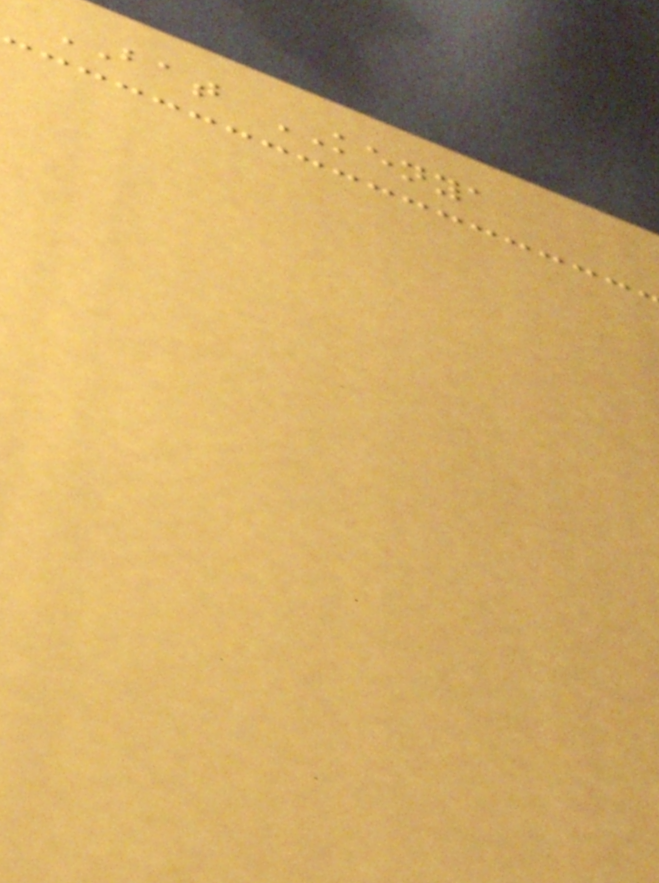BAT KENYA
